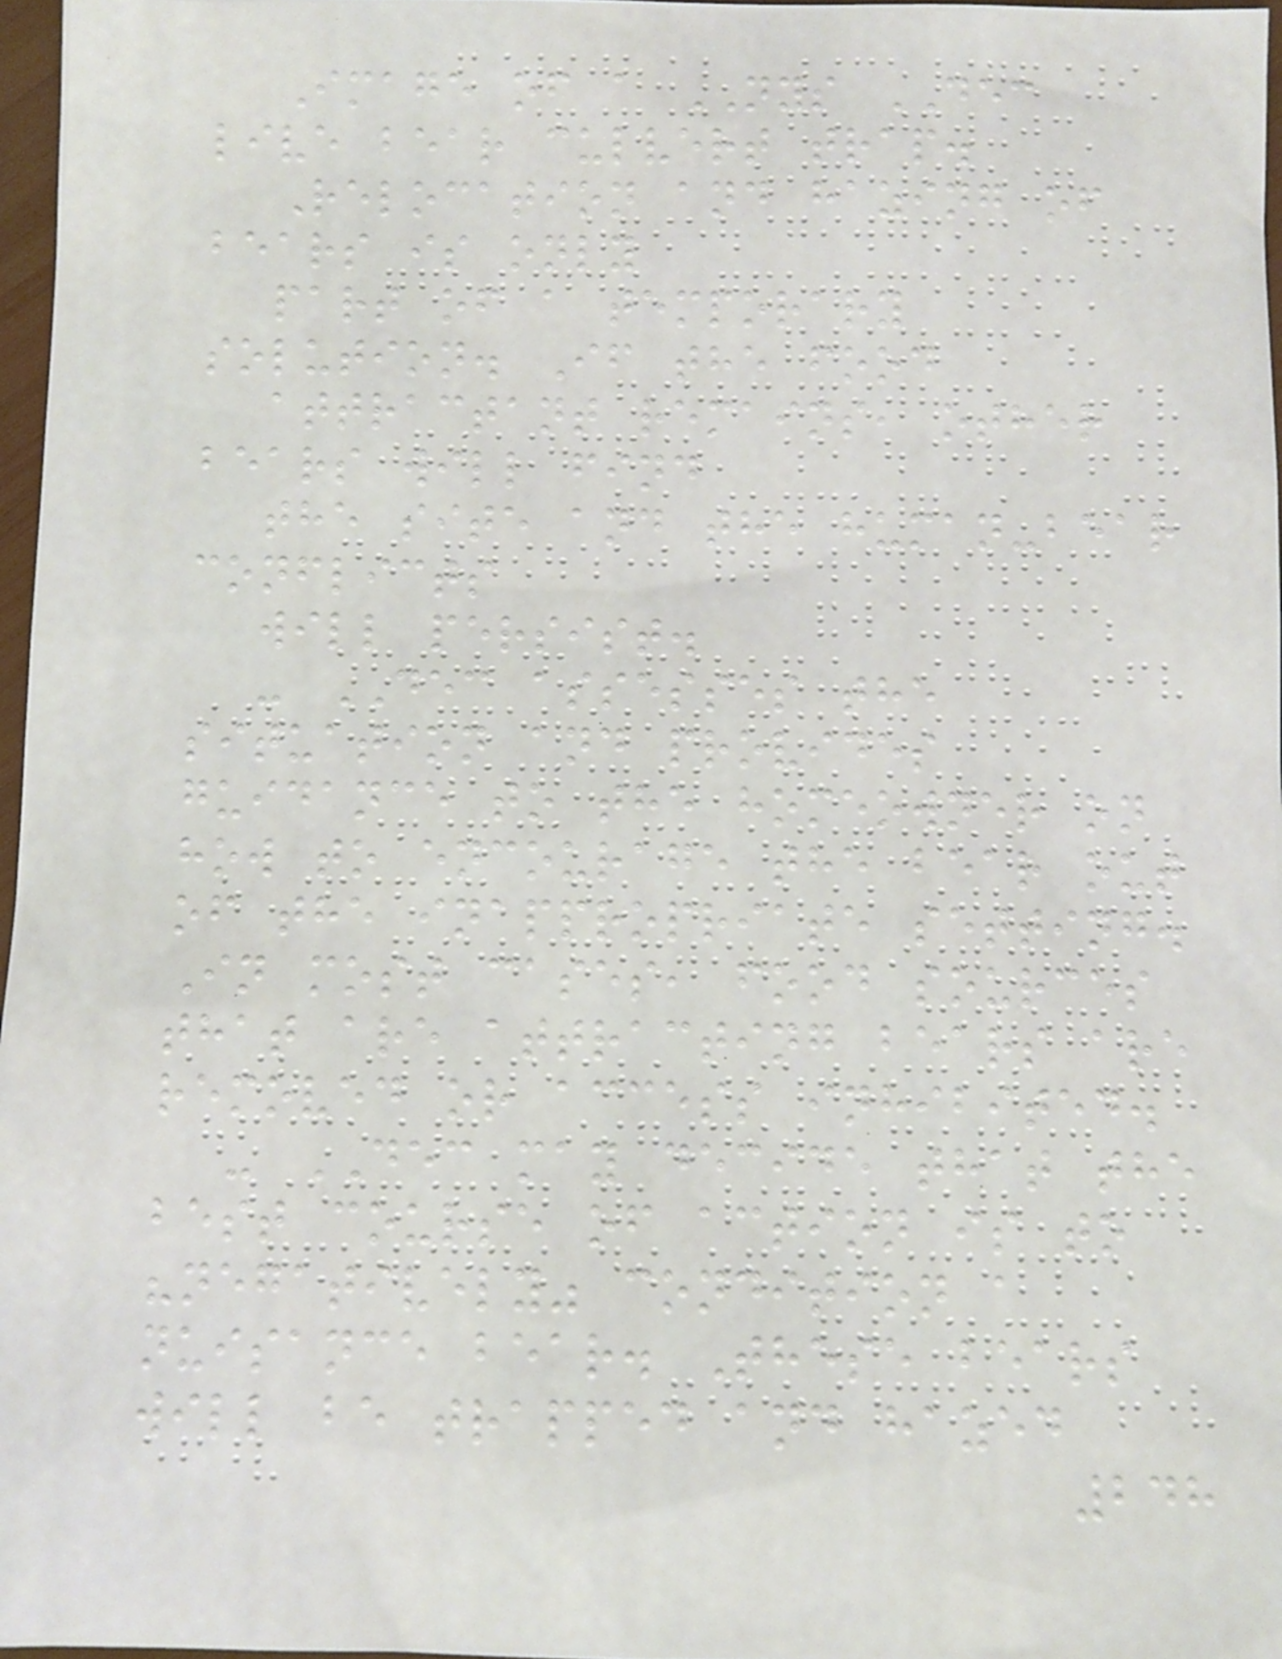Image of a NYS DEC
live bear culvert trap.
Relocation and hazing of
bears is only
part of a temporary
solution. If the food
attractant remains, other
bears will find
the site and the human-bear
conflicts
will persist.
- DEC assesses the
situation and provides
guidance to the homeowner on
how to encourage the bear out
of the inappropriate setting.
In most cases, food sources
that are attracting bears are
removed or access inhibited.
- DEC may decide that the
best course of action is to
"negatively" condition a
nuisance bear. These bears
will be trapped and hazed
248
